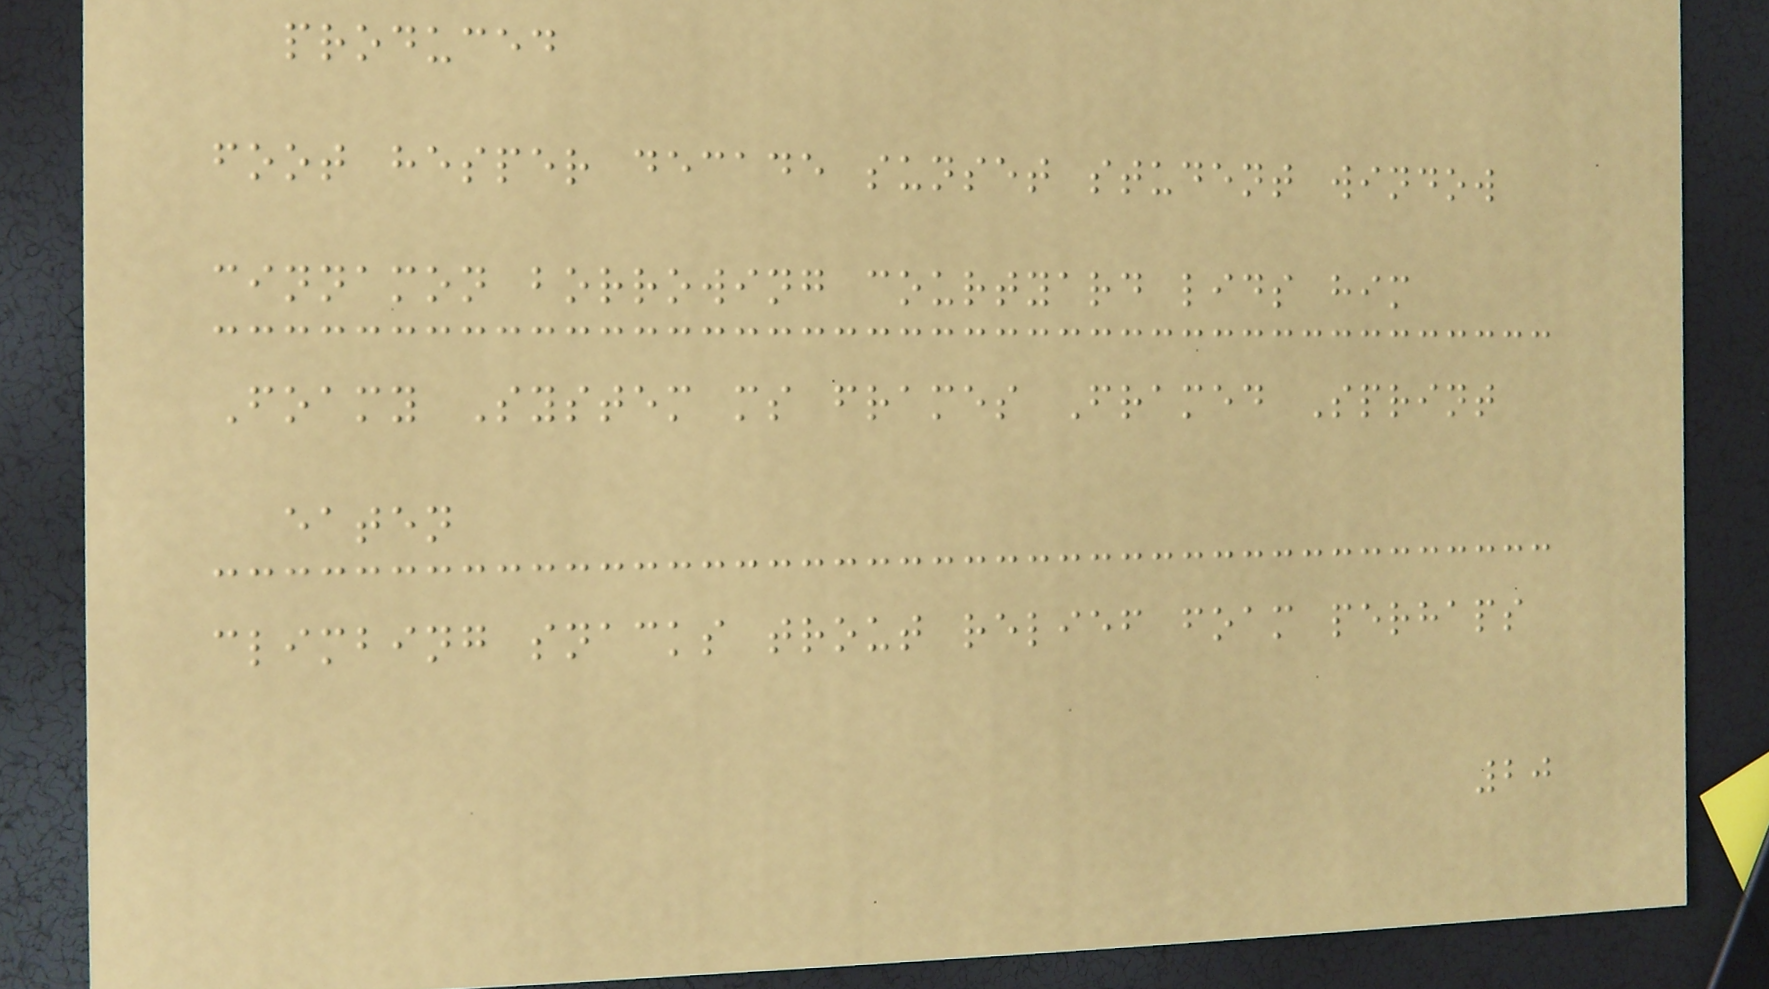produced
foot hesper decade sunset student window
cinnamon borrowing courtyard lids him
Foamy System ms frames Framed Sprint
eaten
climbing snacks trout relief foam perhaps
20
